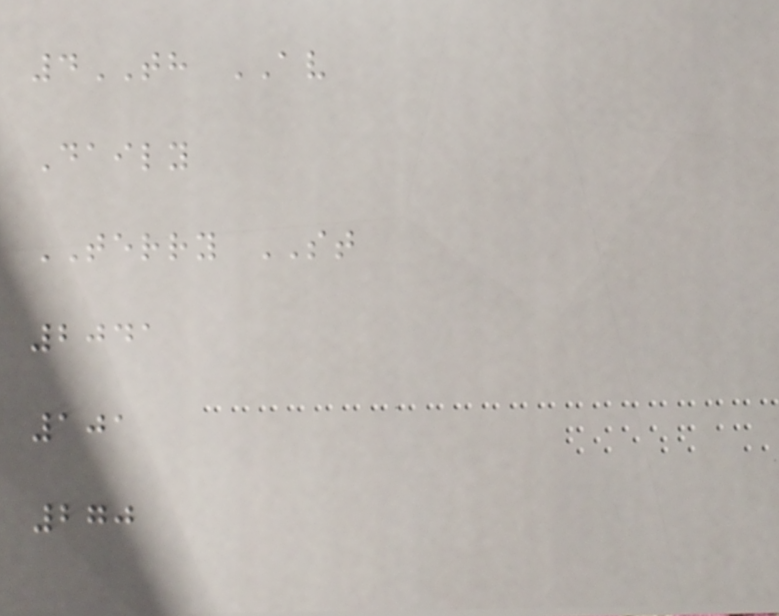4TH AV
Daily
TERRY ST
2041
101
270
